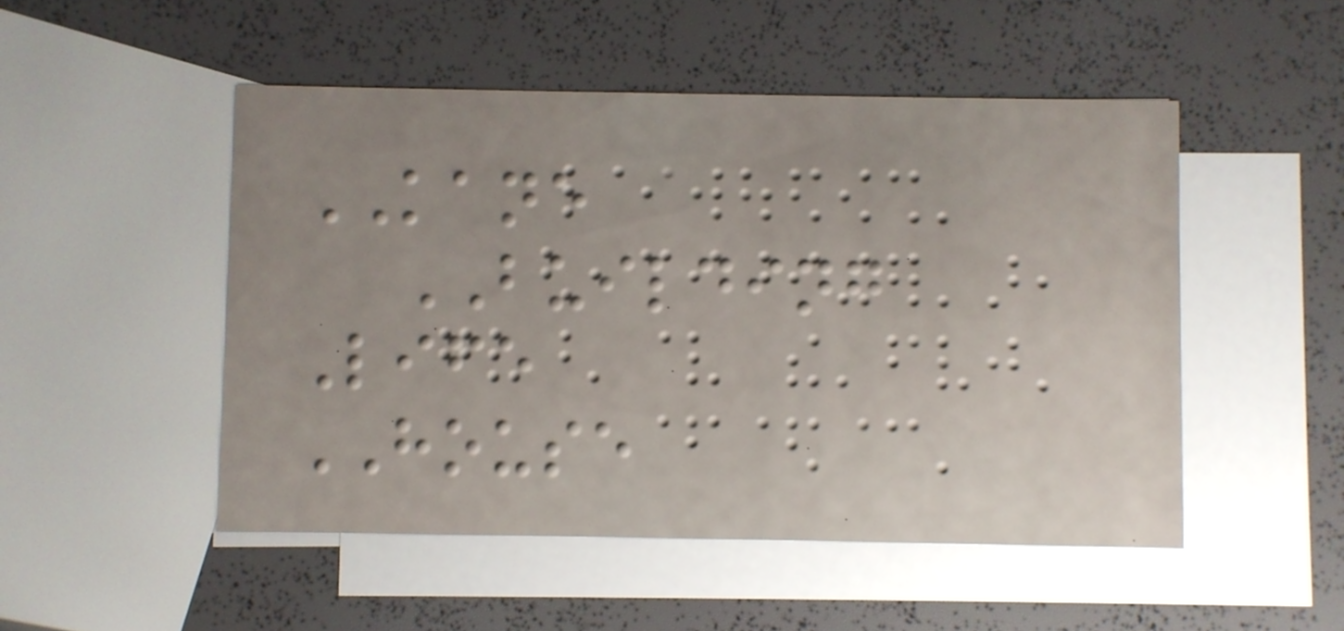KANE
BUILDING
Life
HOUSE
